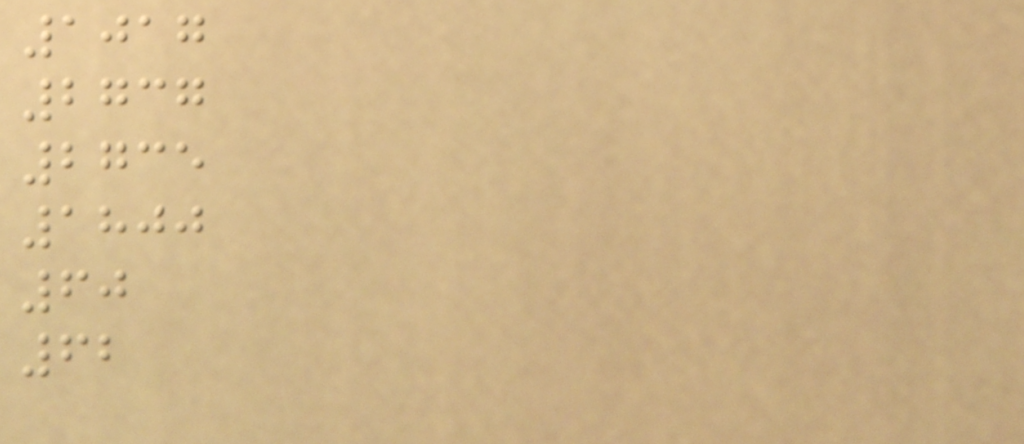1017
2737
2735
1800
60
62
